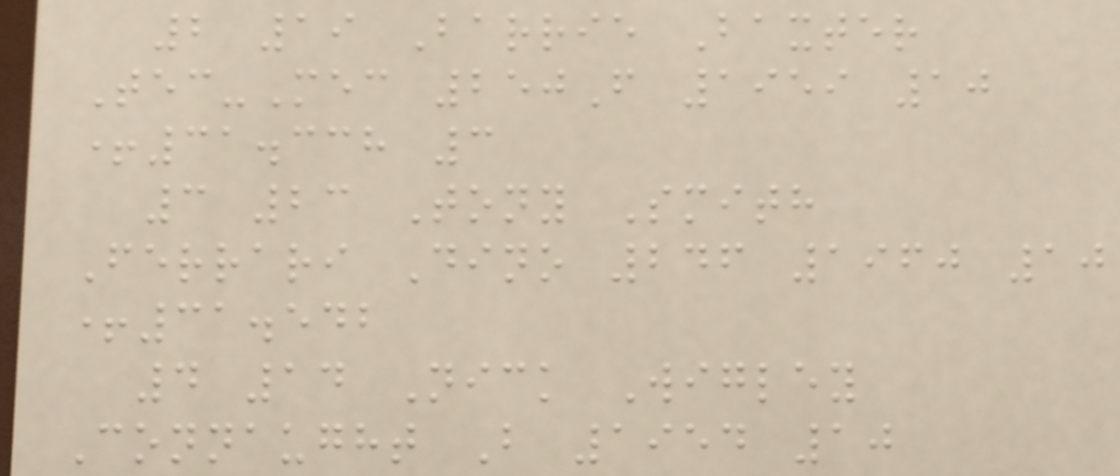2 19 Barrie Baxter
Tec-Mec 250F 1959 10
+31.338 3
3 23 Tony Smith
Ferrari Dino 246 1960 10
+31.542
4 14 Nick Wigley
Connaught B 1954 10
